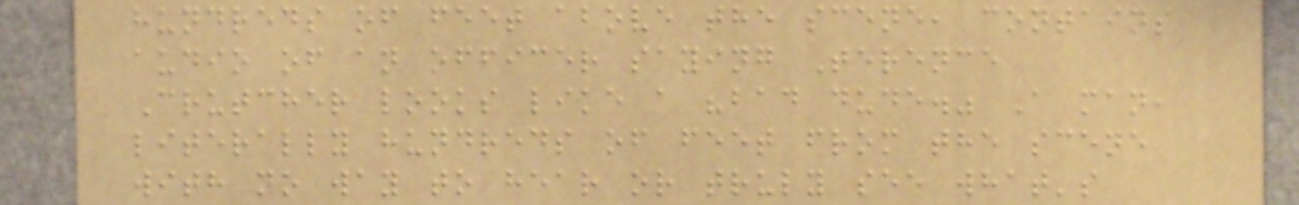hundreds of feet above the scene, contains
audio of an officer saying Terence
Crutcher looks like a "bad dude." A man,
literally hundreds of feet from the scene
with no way to hear or truly see what's
